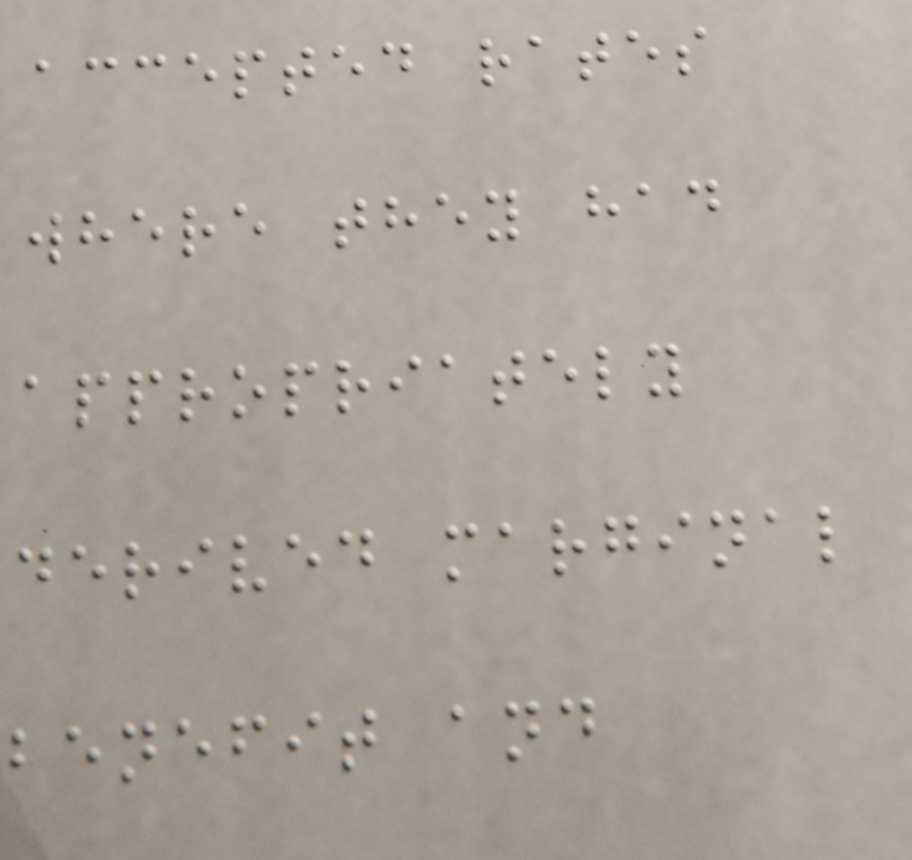accepted rates
where they had
appropriately
derived marginal
benefit and
